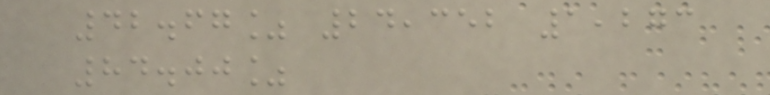42.67% 24,352 1,273
84.00%
